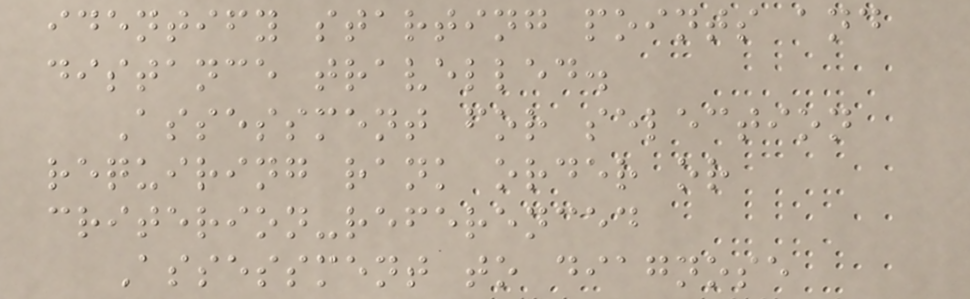identify starting points and
distance travelled.
Assessment for selection
requiring rank order or
criterion-referenced
Assessment to diagnose
